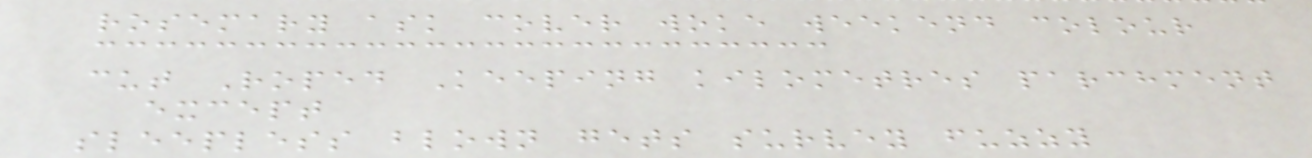rosemary ask cover woke weekend colour
cut Roped Keeping kilometres parchment
except
sleepless blown gets survey fuzzy
